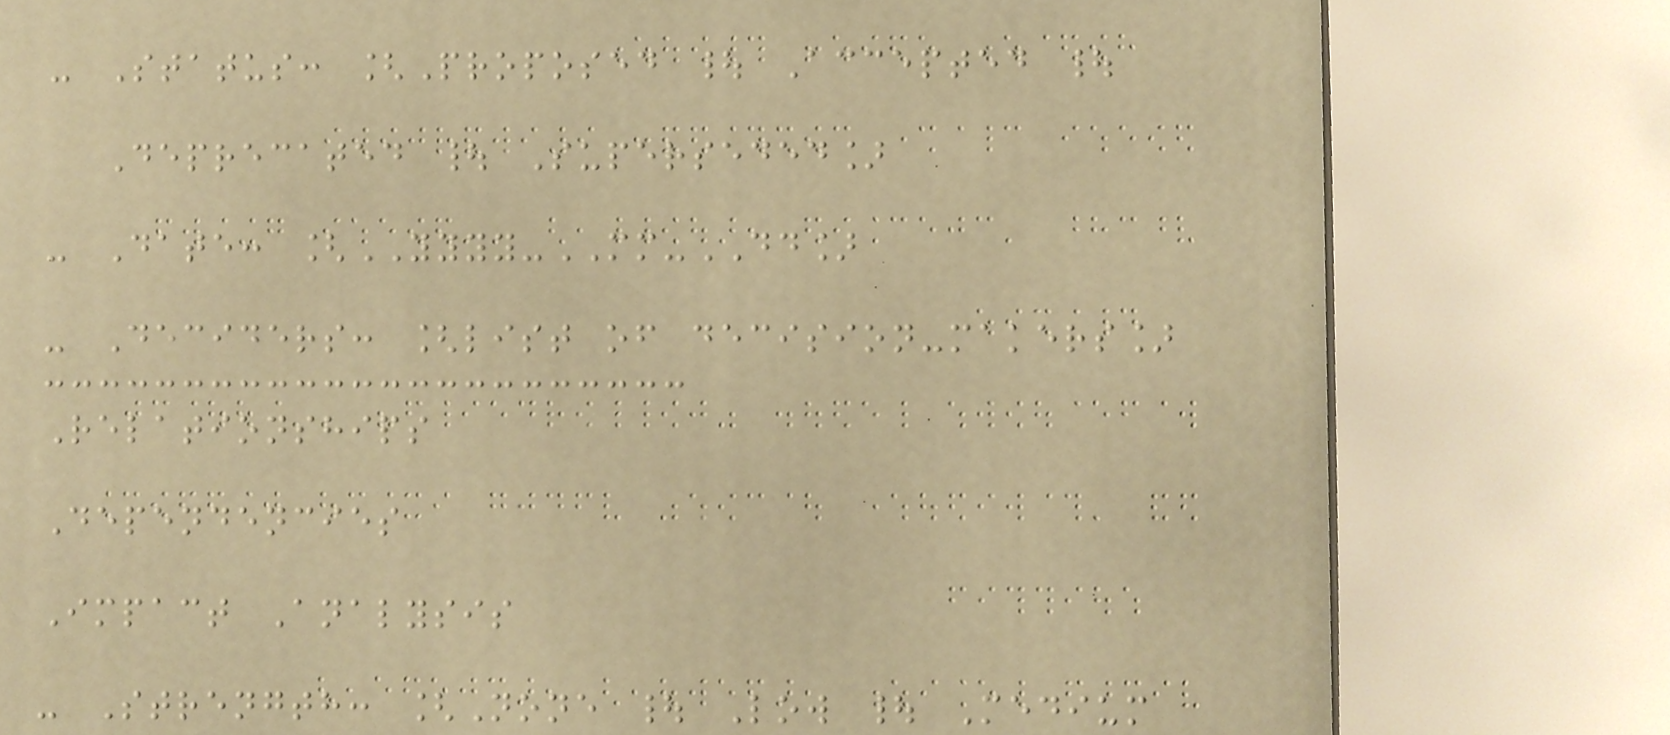- Status: [Proposed | Accepted |
Deprecated | Superseded]
- Date: [YYYY-MM-DD]
- Deciders: [list of decision-makers]
Relationships
Dependencies
Impact Analysis
- Strength: [None | Low | Medium
